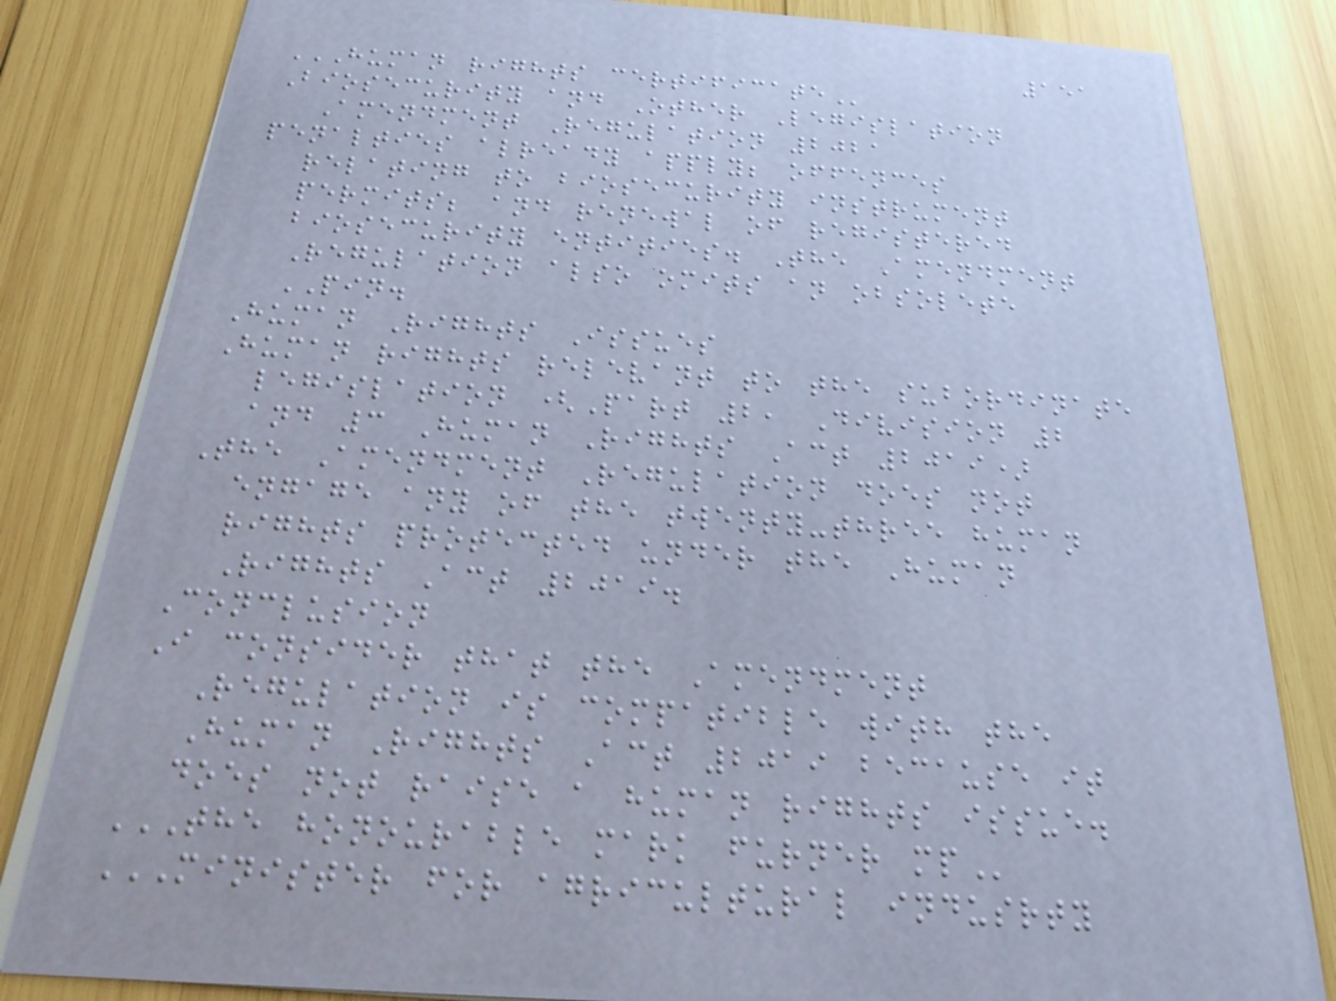151
HUMAN RIGHTS CERTIFICATE
Biosecurity and Other Legislation
Amendment Regulation 2021
penalties already apply; offences
relating to biosecurity instrument
permits; and renewal of registered
biosecurity entities. The Amendment
Regulation also omits an obsolete
PIN.
Human Rights Issues
Human rights relevant to the subordinate
legislation (Part 2, Division 2
and 3 Human Rights Act 2019)
The Amendment Regulation does not
engage any of the twenty-three human
rights protected under the Human
Rights Act 2019.
Conclusion
I consider that the Amendment
Regulation is compatible with the
Human Rights Act 2019 because it
does not raise a human rights issue.
THE HONOURABLE MARK FURNER MP
MINISTER FOR AGRICULTURAL INDUSRTY
